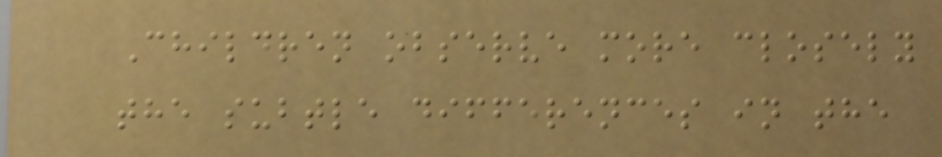Children observe more closely
the subtle differences in the
